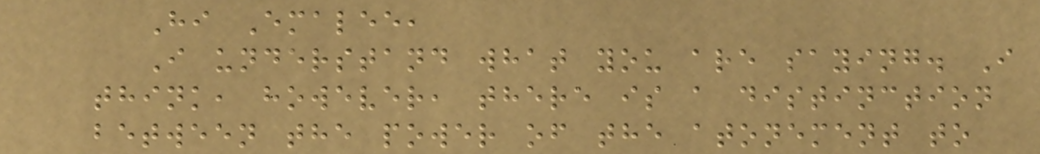Hi Emalee,
I understand what you are saying. I
think, however, there is a distinction
between the power of the atonement to
